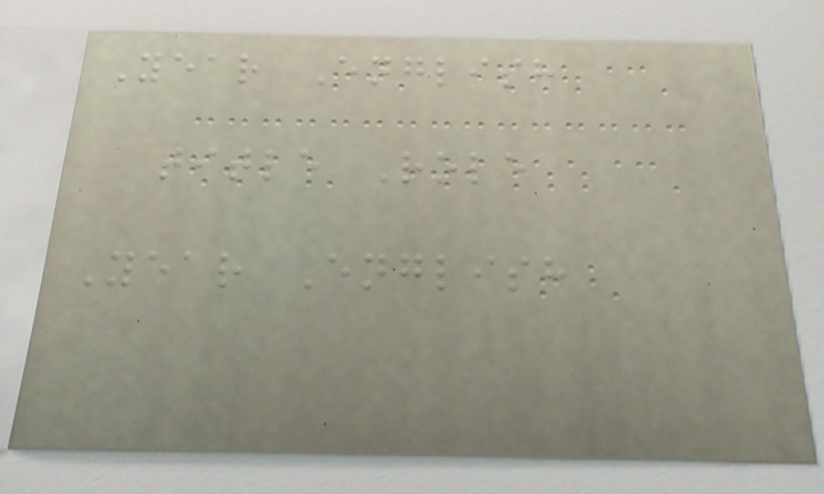Year English
title Role
Year English
